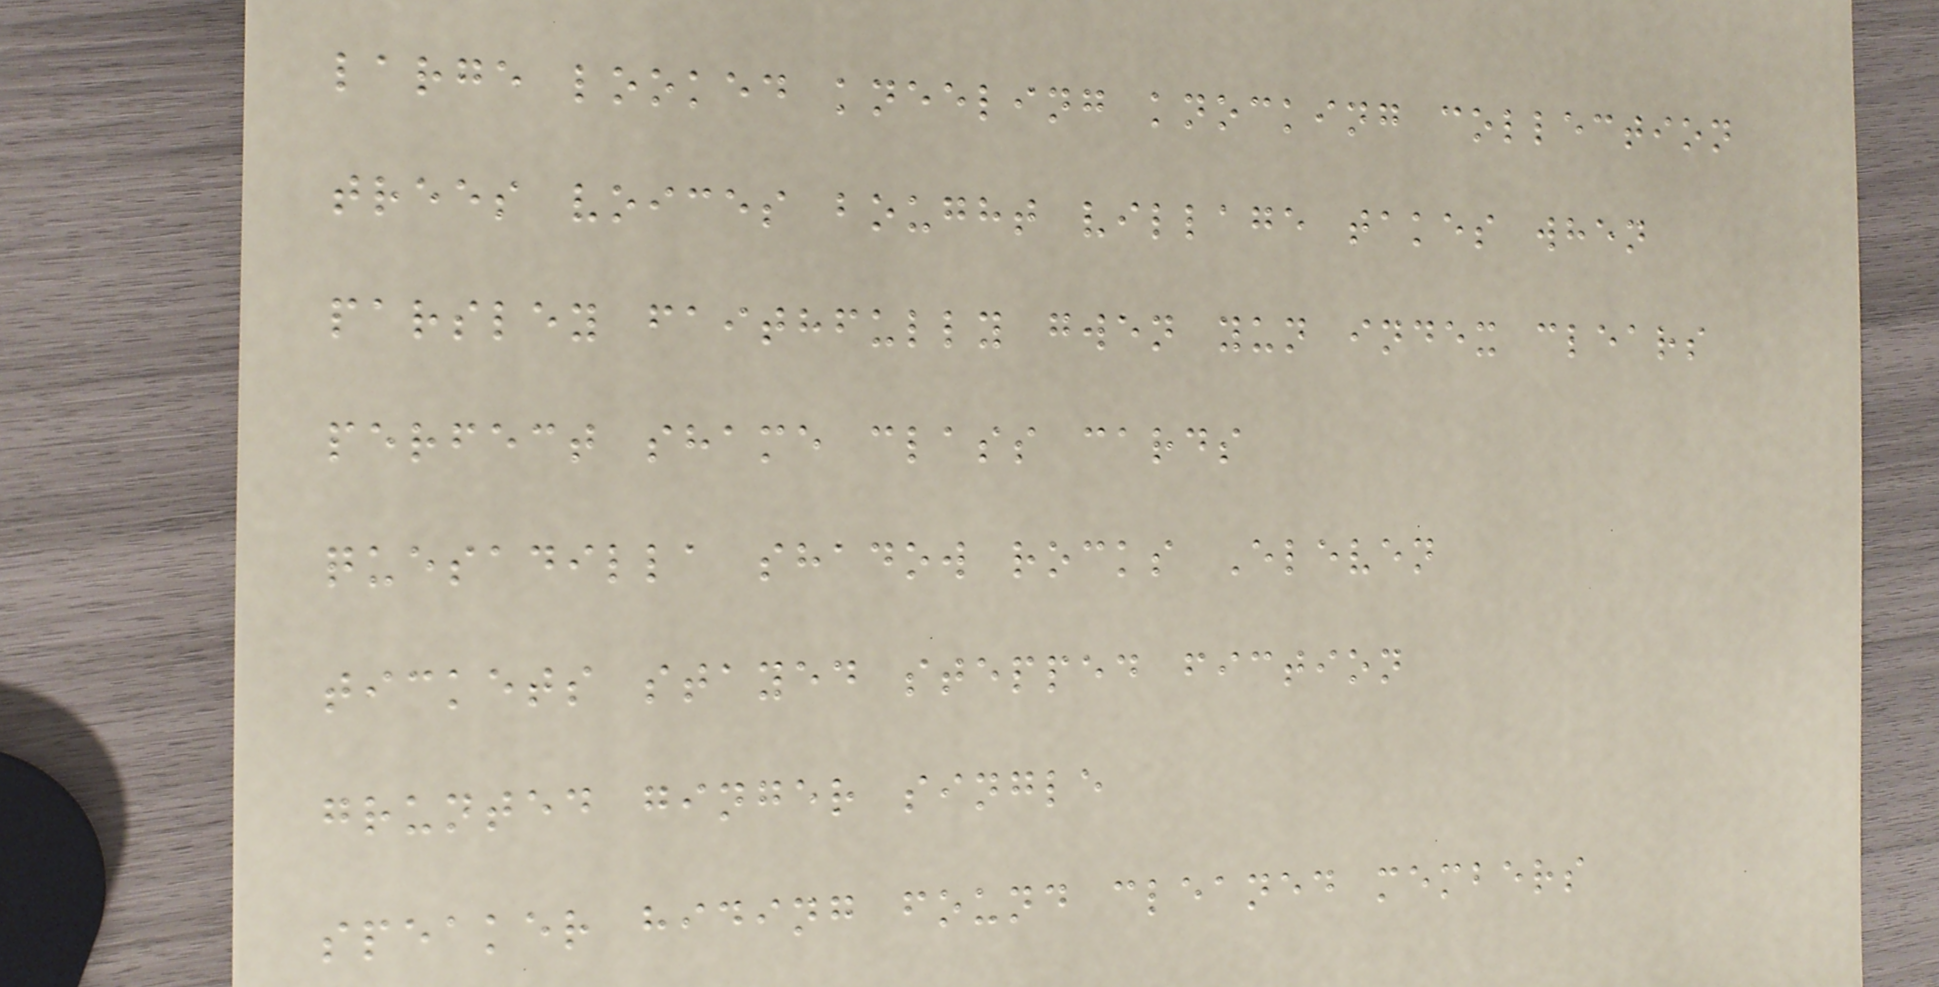large looked kneeling knocking collection
trees voices bought village takes when
parsley faithfully gwen yun index clears
perfect shame class cards
quesadilla shadow rocks Eleven
tickets stayed stepped fiction
grunted ginger single
speaker hiding found cleaned members
